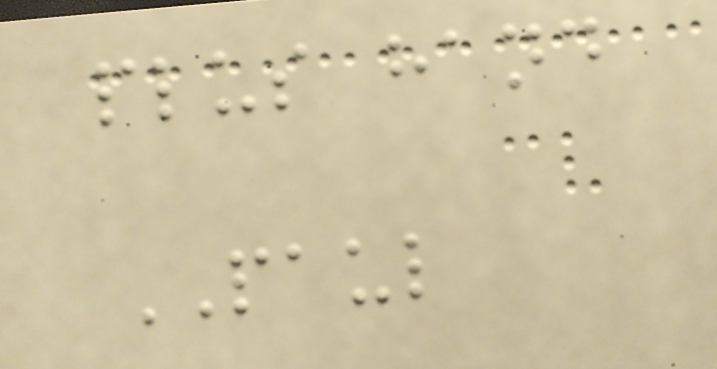plus hand
PAUL
